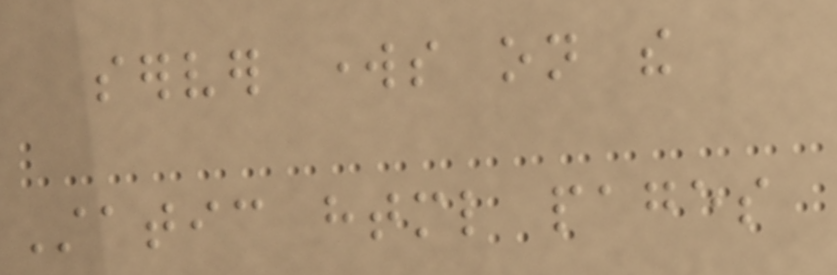server works on the
Static html pages
